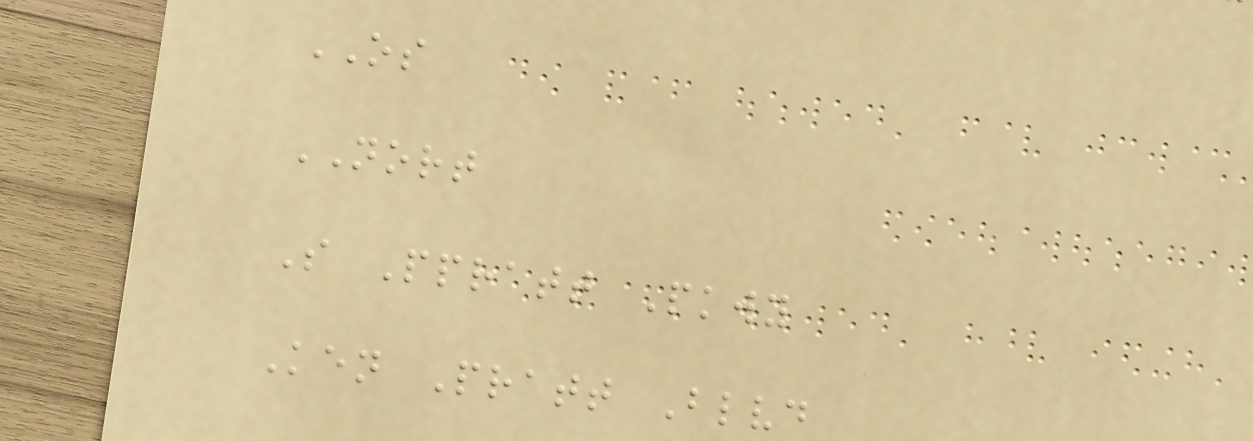OS
NORT
S Ppratt Pkwy
Ken Pratt Blvd
